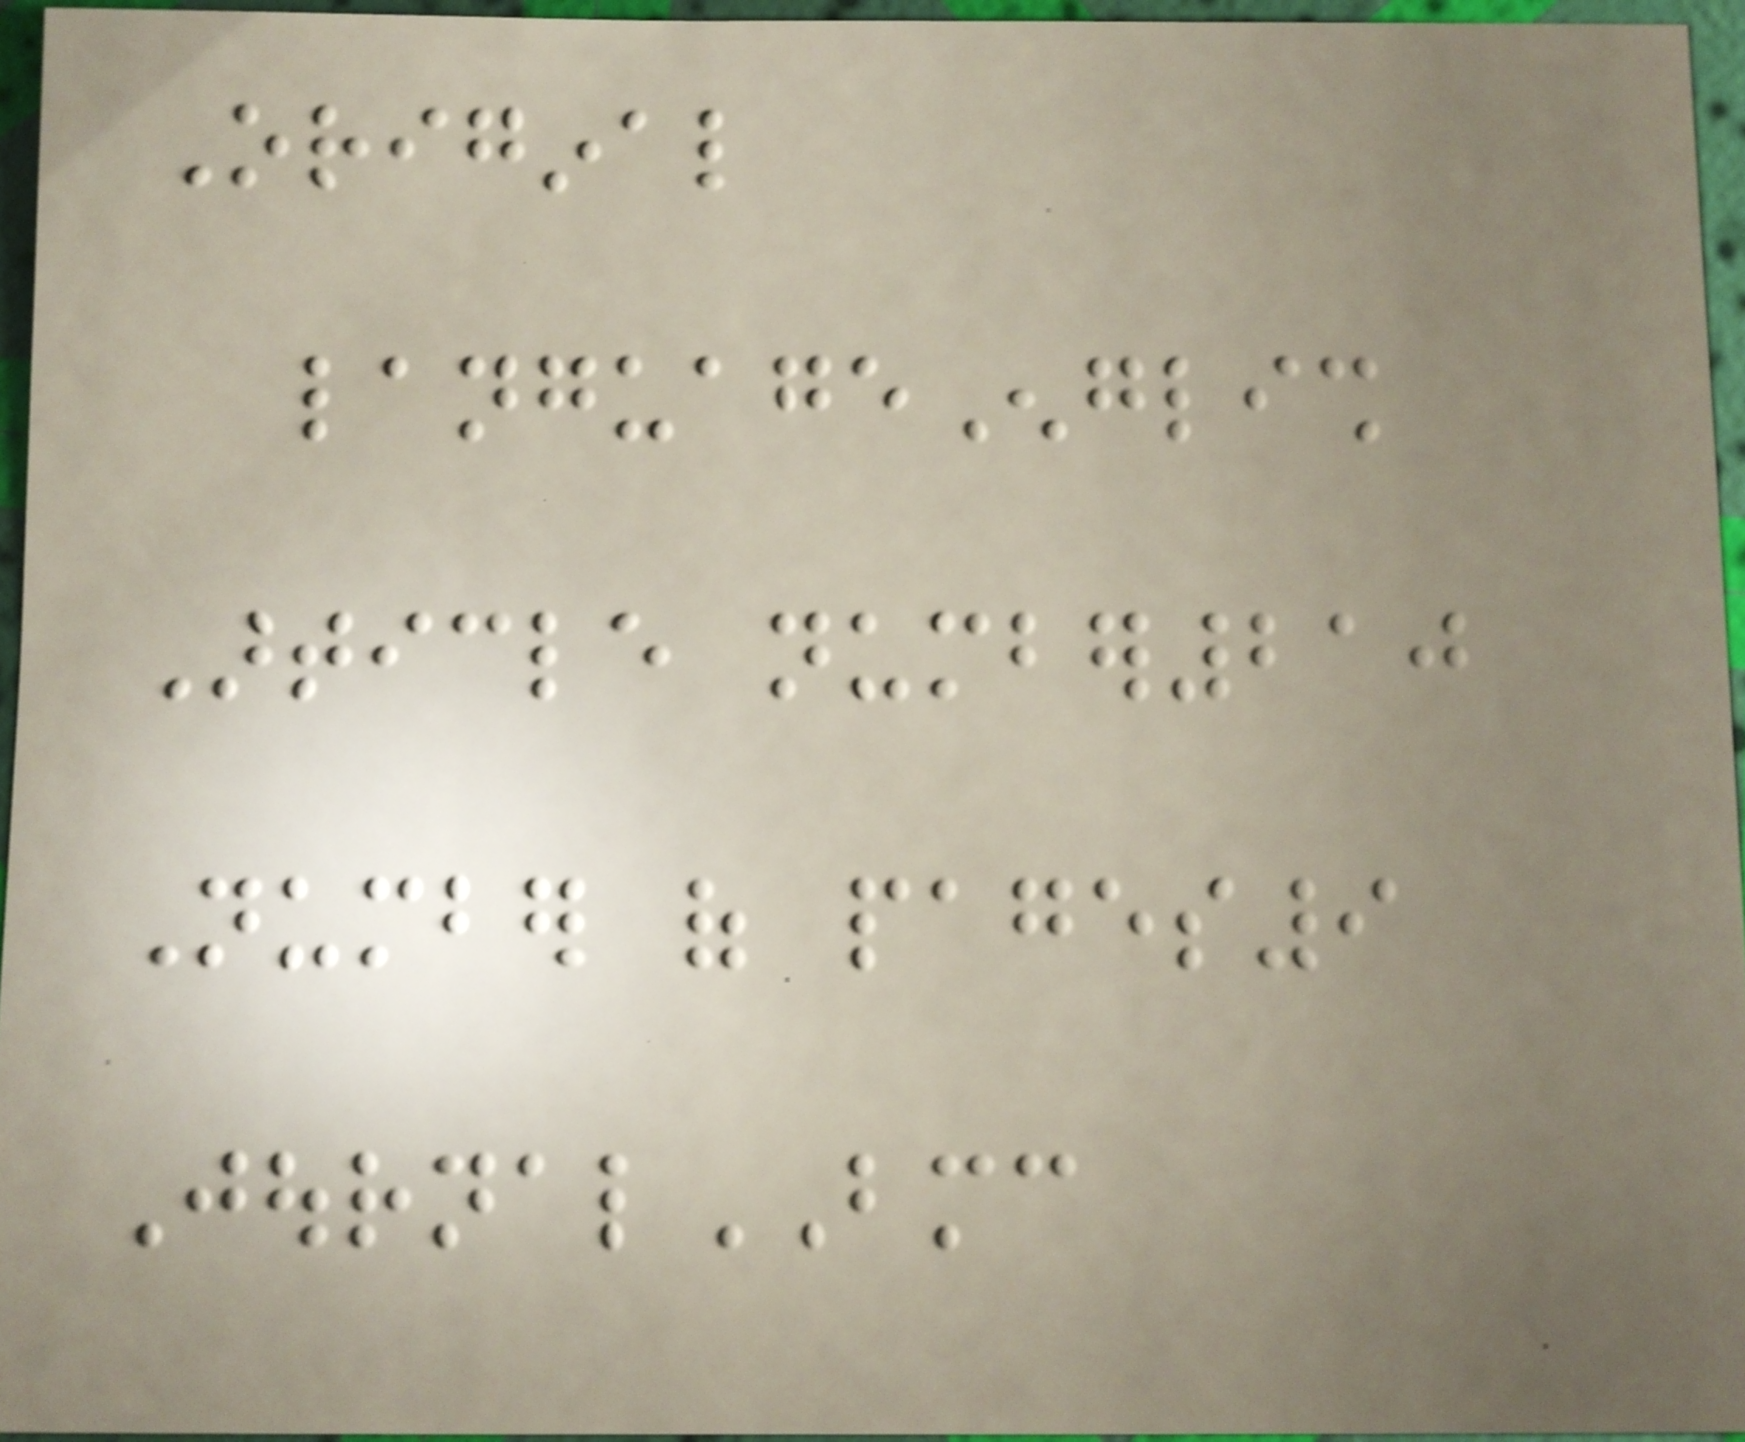Original
languageEnglish
Article number210
Number of pages9
JournalBMC
